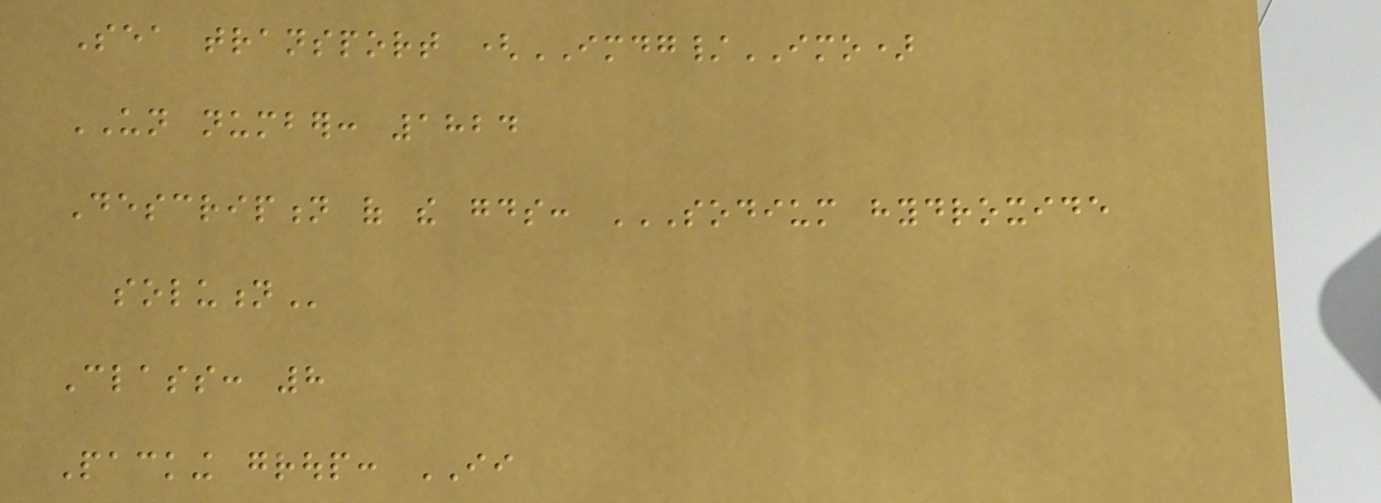Sea transport (IMDG/IMO)
UN number: 1824
Description of the goods: SODIUM HYDROXIDE
SOLUTION
Class: 8
Packing group: II
